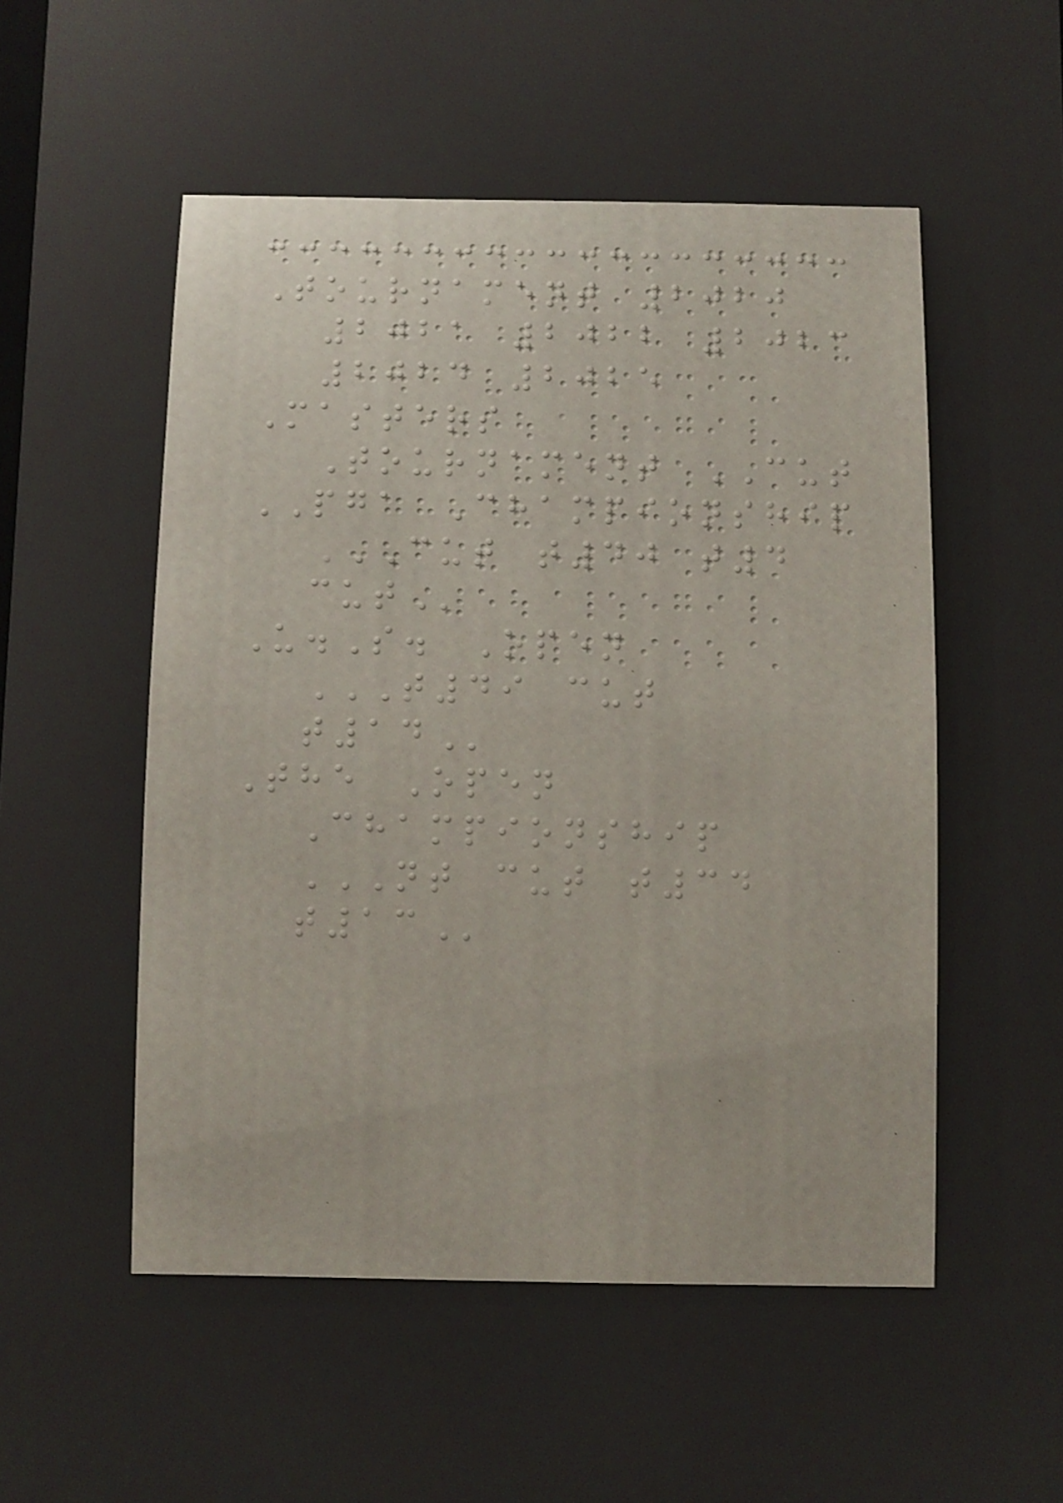Tournament 2020
2021 2022 2023
2024 2025
Masters
Tournament CUT
PGA Championship
CUT T40 T4
CUT
U.S. Open
T49 CUT
T14
The Open
Championship
NT CUT T34
T13
